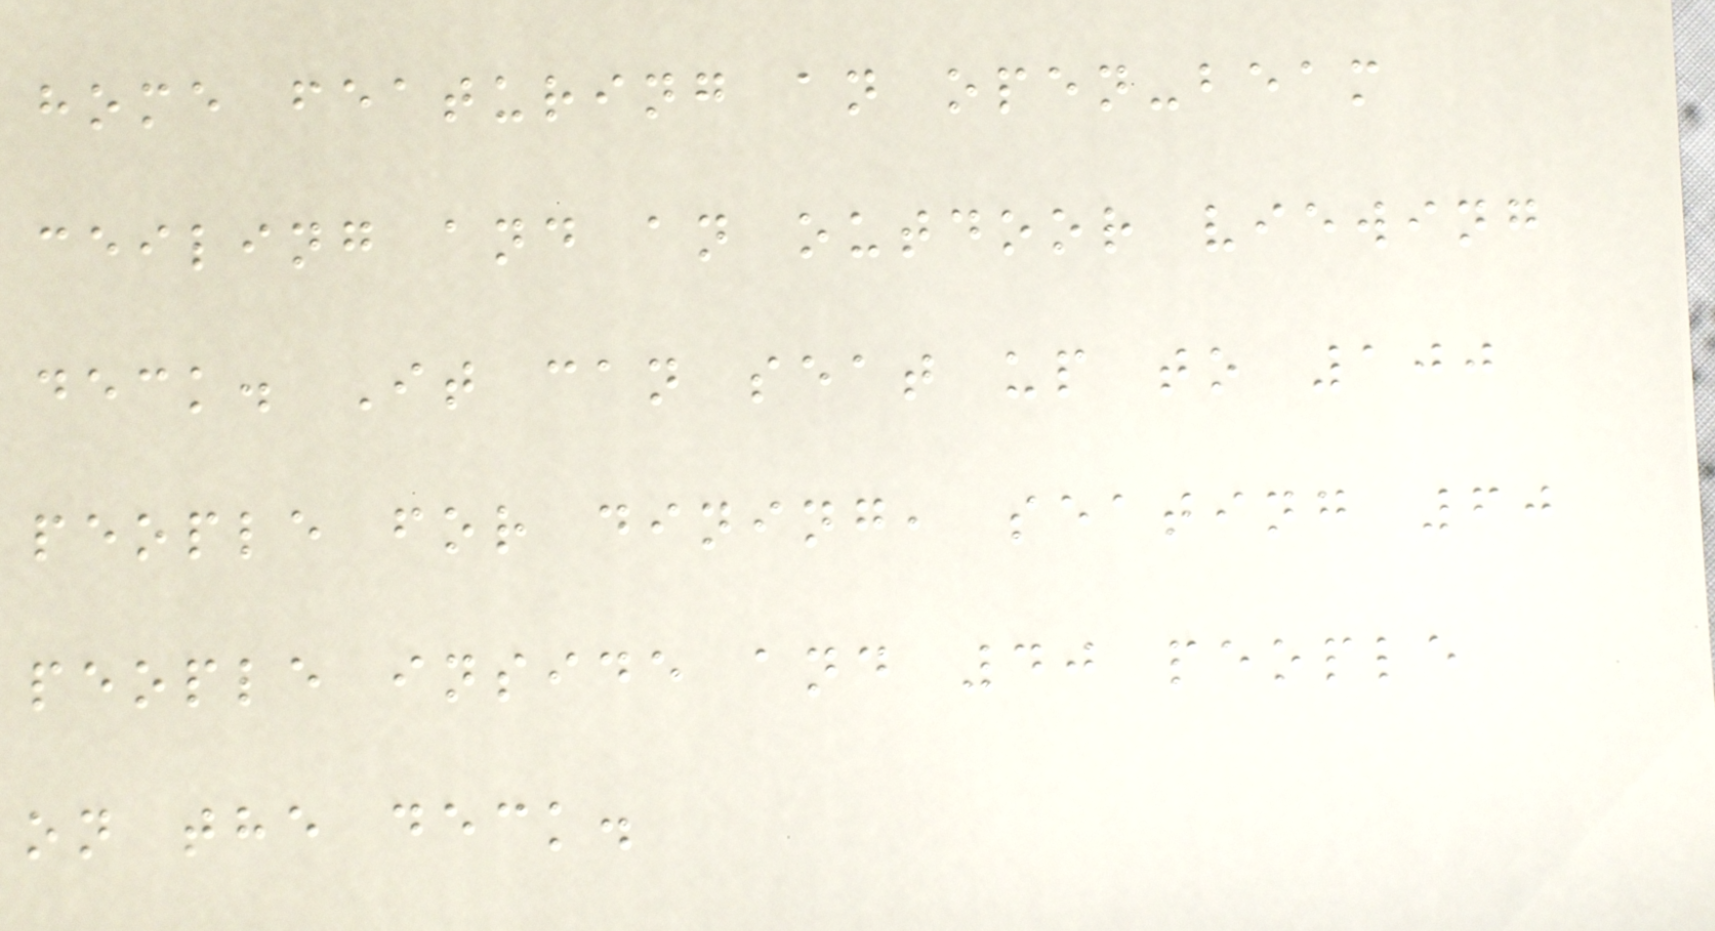home featuring an open-beam
ceiling and an outdoor viewing
deck. It can seat up to 100
people for dining, seating 60
people inside and 40 people
on the deck.
